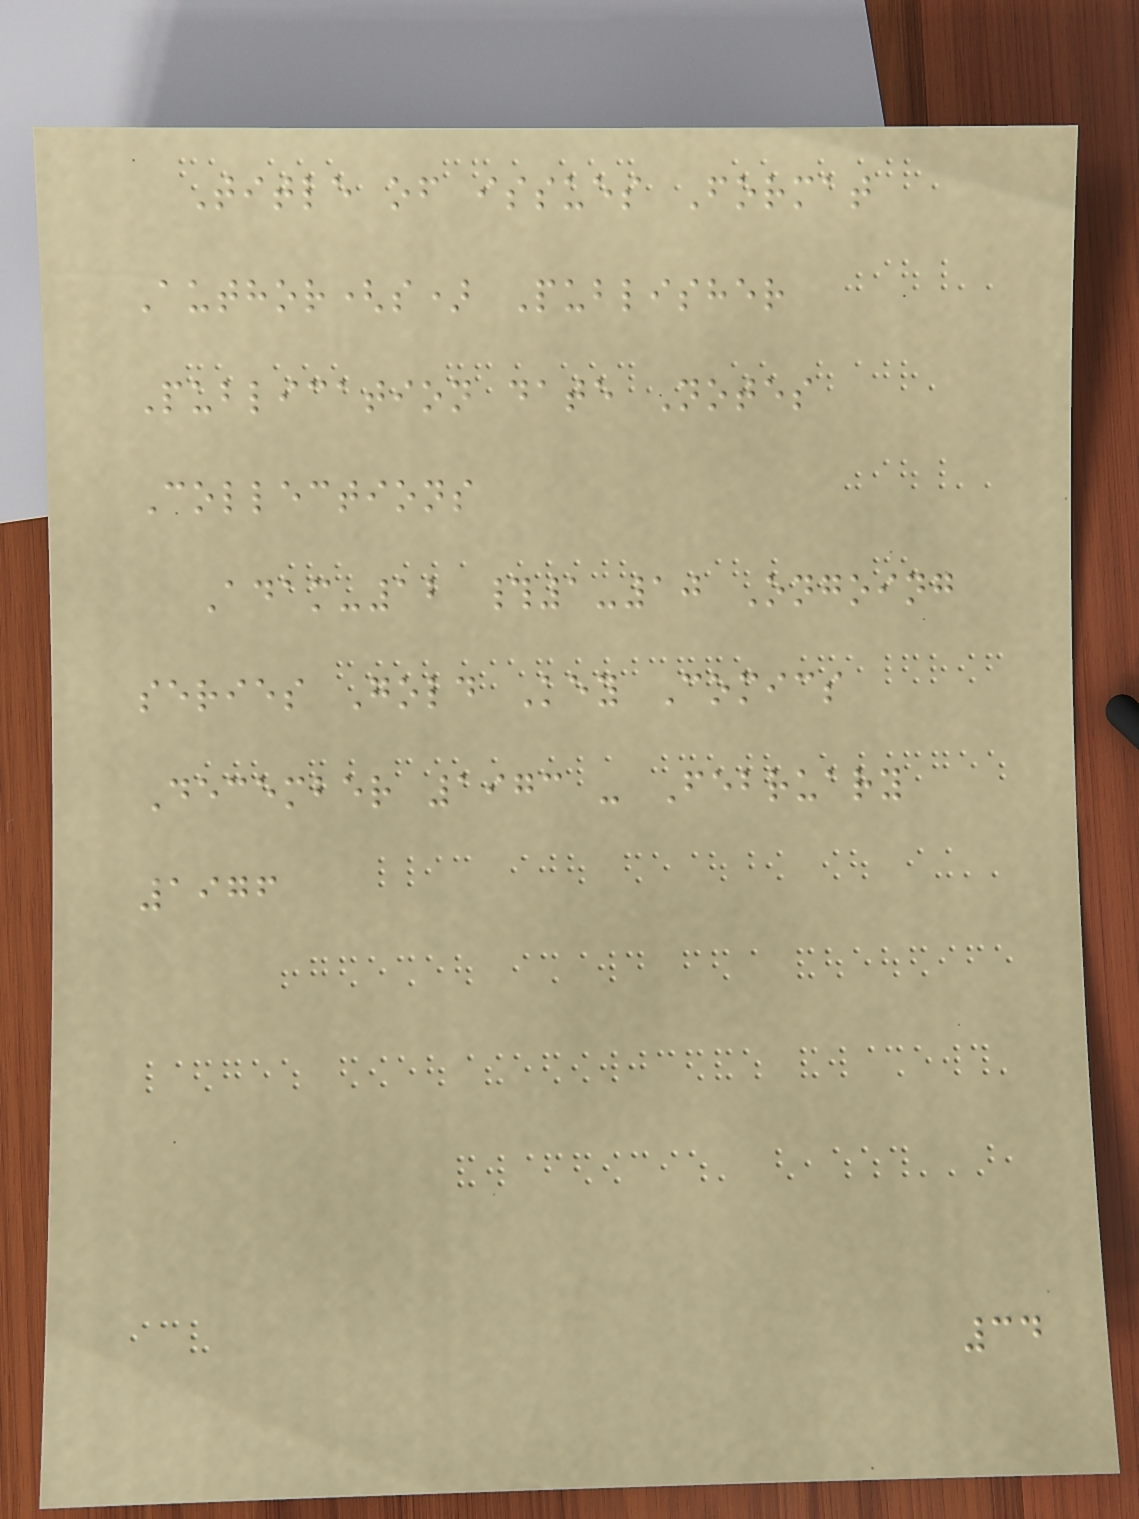Title of issues Format
Author(s) Publisher
Publication date Notes
Collections
Adam-12 #1-10 Ongoing
series Gold Key Comics
December 1973 - February
1976
34
